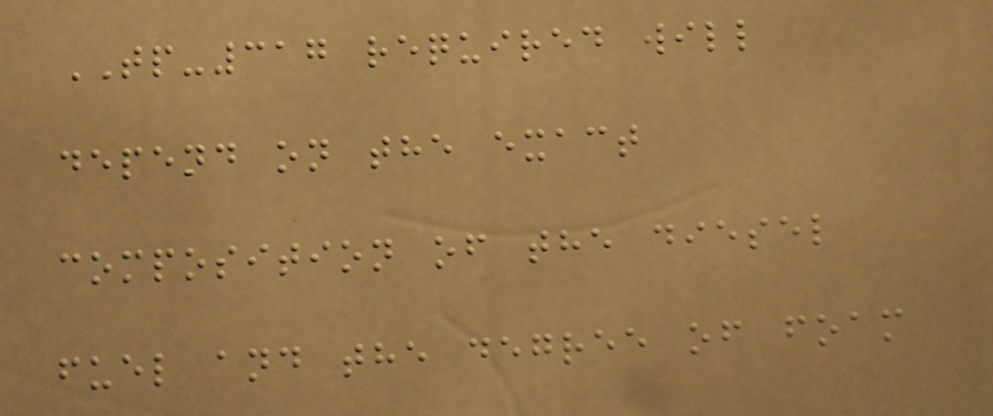TP-317 required will
depend on the exact
composition of the diesel
fuel and the degree of foam
